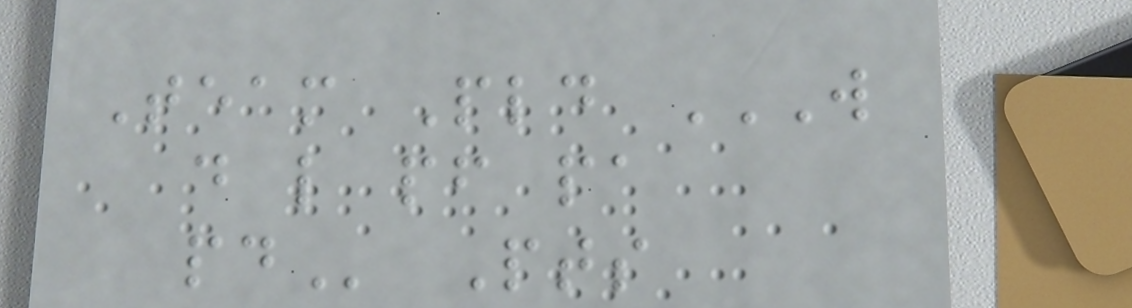Team Pld W
D L PF PA
PD Pts
